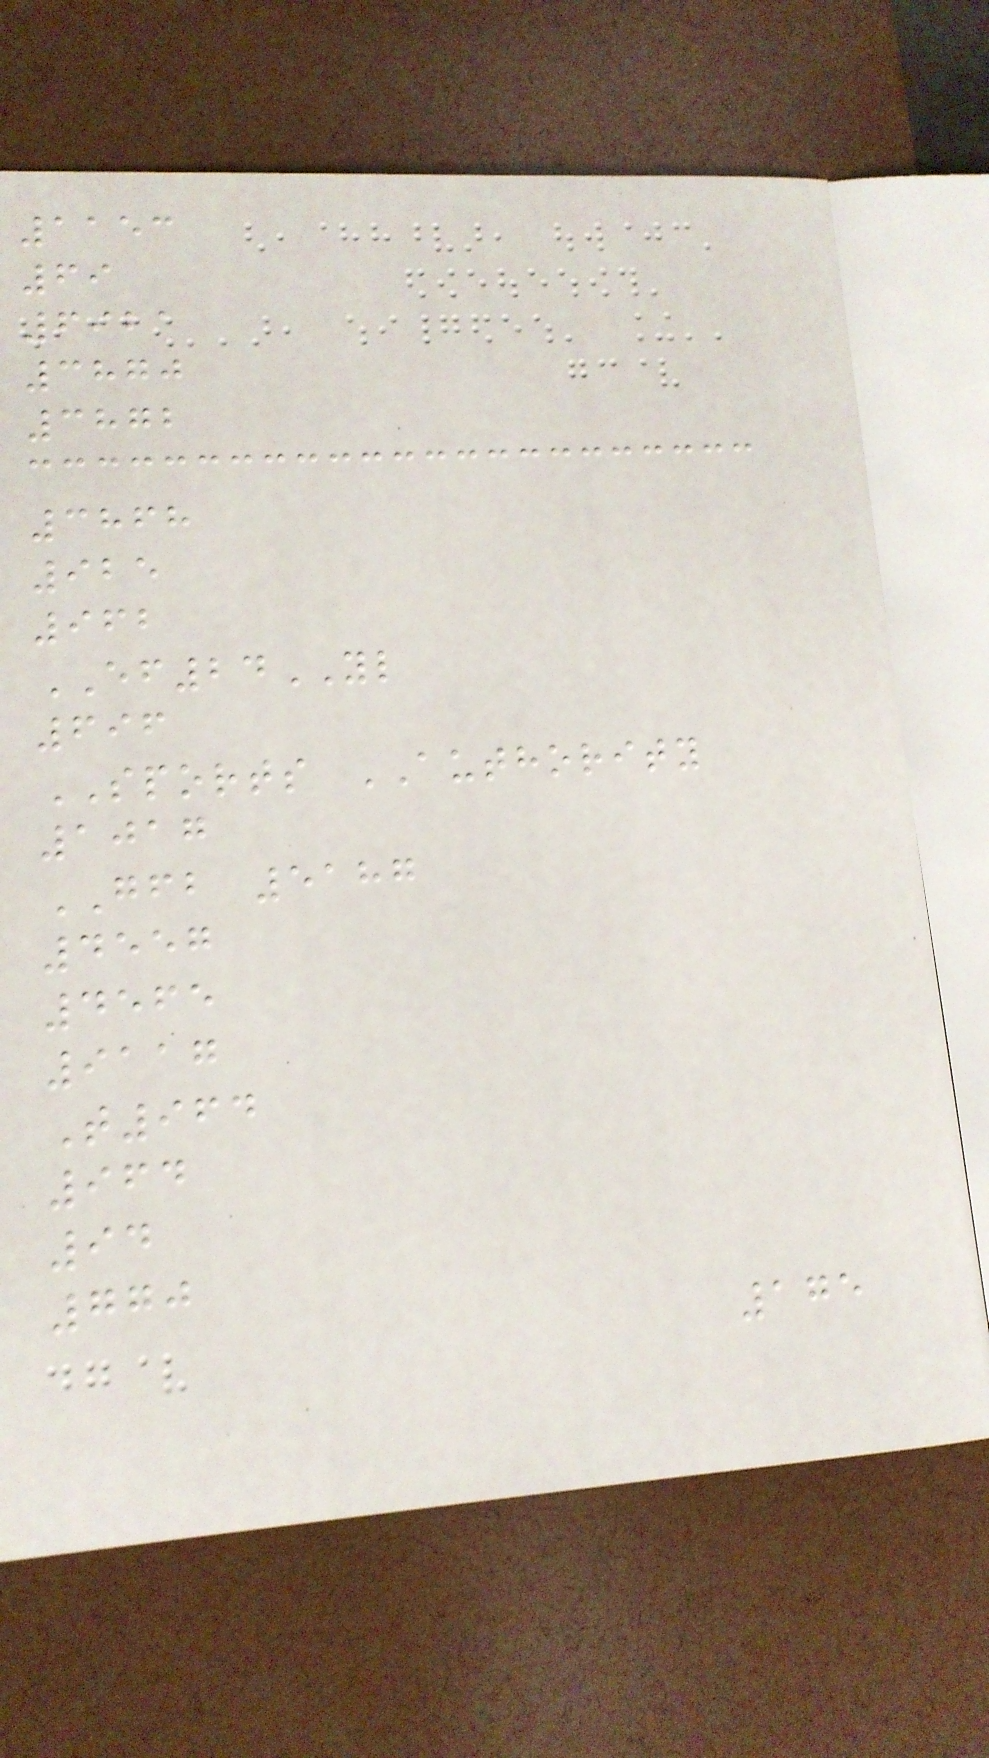1153
69
6921
3870
3872
3868
925
962
EF24YL
696
SPORTS AUTHORITY
1017
GFB 5187
4557
4565
9117
T964
964
94
770
175
